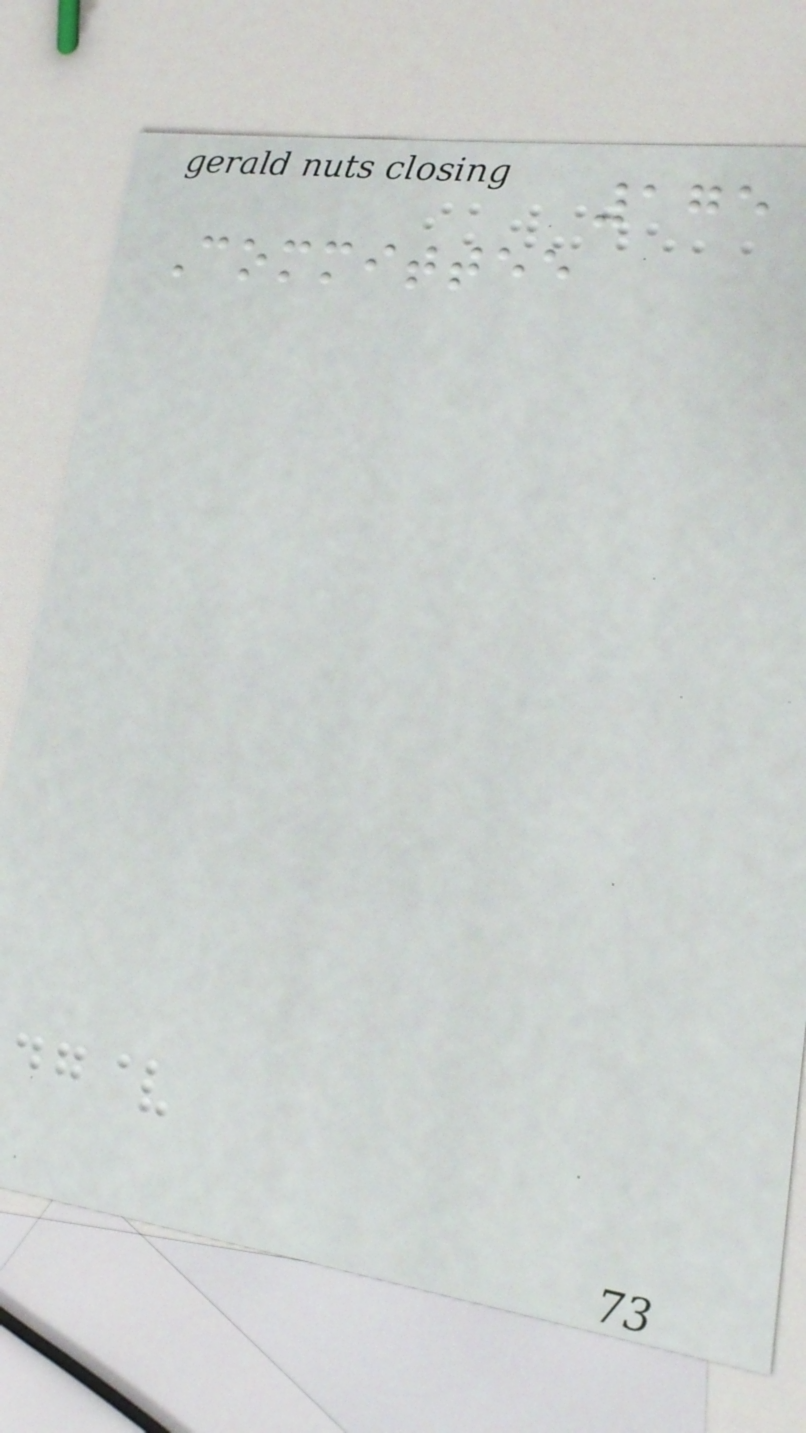175
Committee
